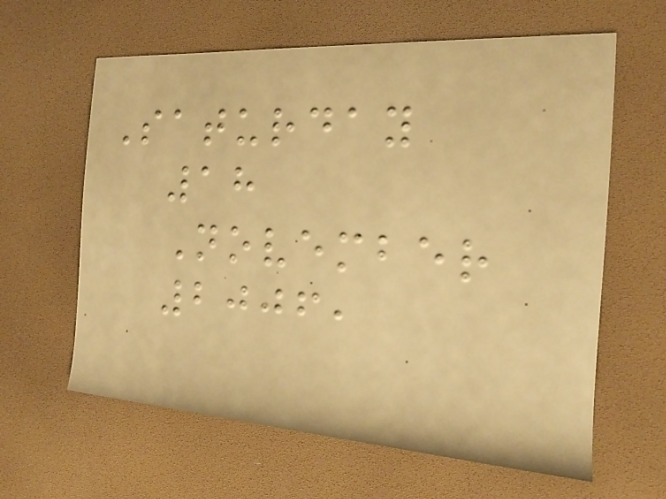Saturday
18
November
2006,
